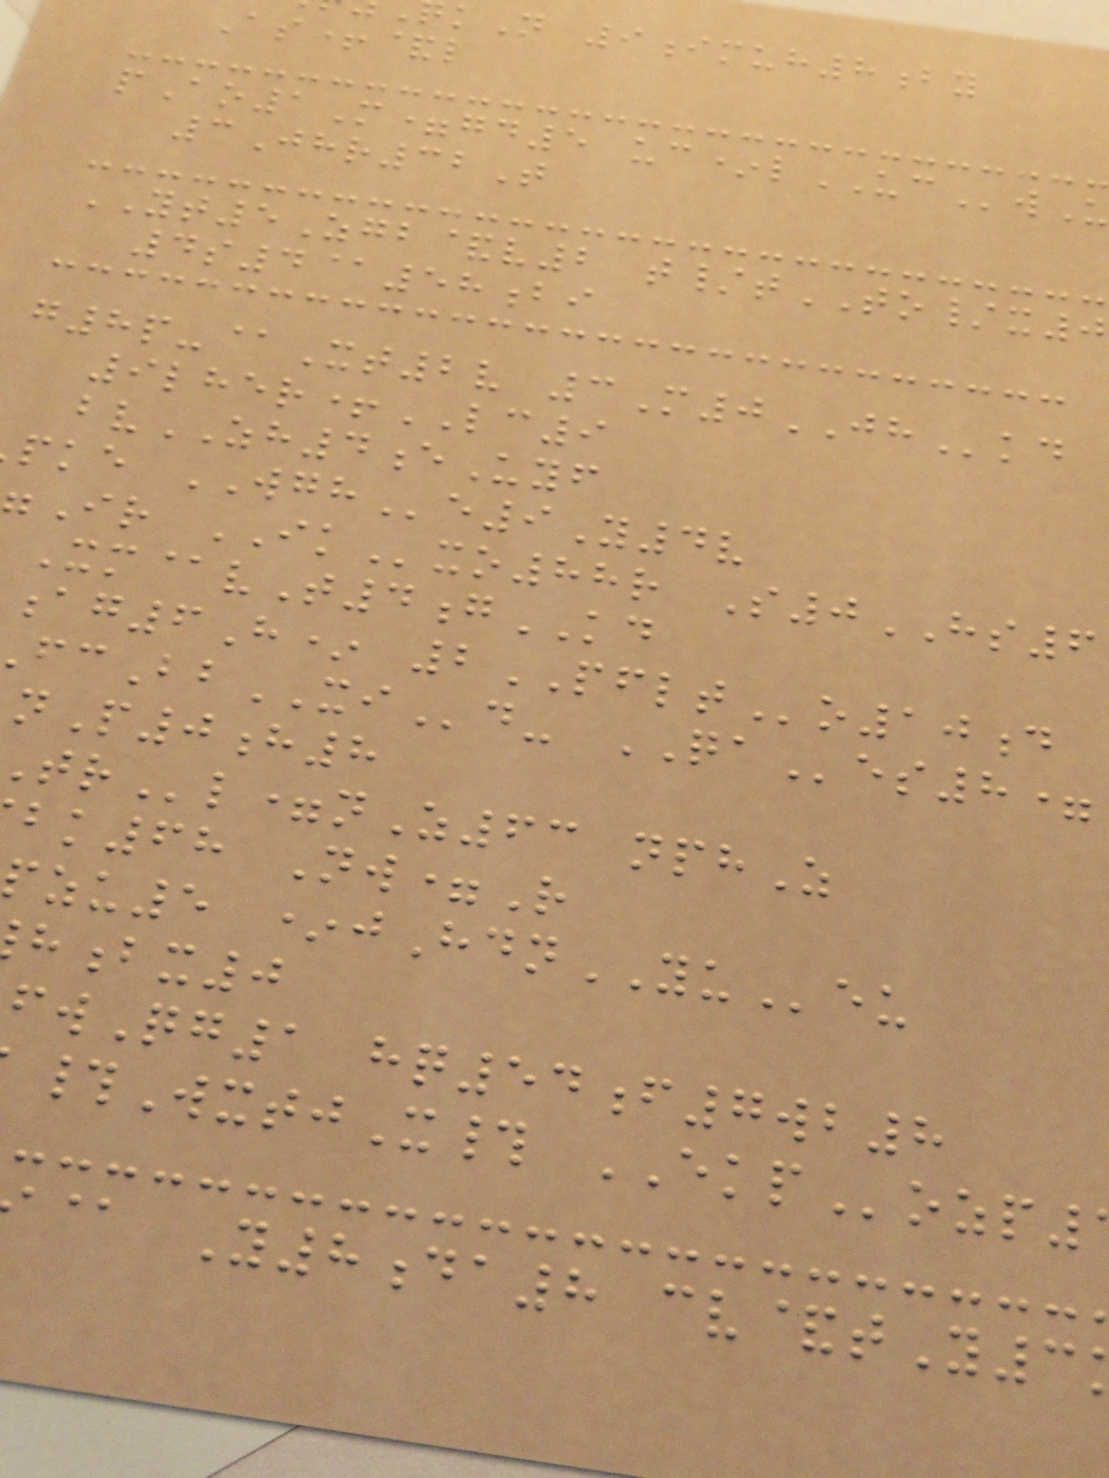kN 9imuh8by
As+&l
pAo1M=gd5 uc*lUCwU
3Jhr32T
YT5Zgb&v2 t/tTO/x0
4s4@58bi
g8p-@Xt2v 3M0JHkd
9lher+LC9
bvZH4eUyf
pke WGHe9Y4v
Ir IKxo88r S0HS6
Xm@vT4gKD
ag6H* 2PFLTo10d
cBbXId- QAes8=
nP0h8
l=nZ63 nphZ
bk68 Nw=R
zu5 *jHdnYUeu
bx0
wQg1 hq54f7wb8
#WxtjX# EKPozp
@ Y8da8 cv&tY3
